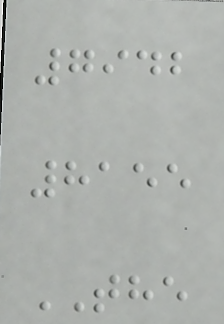7942
8155
THE
